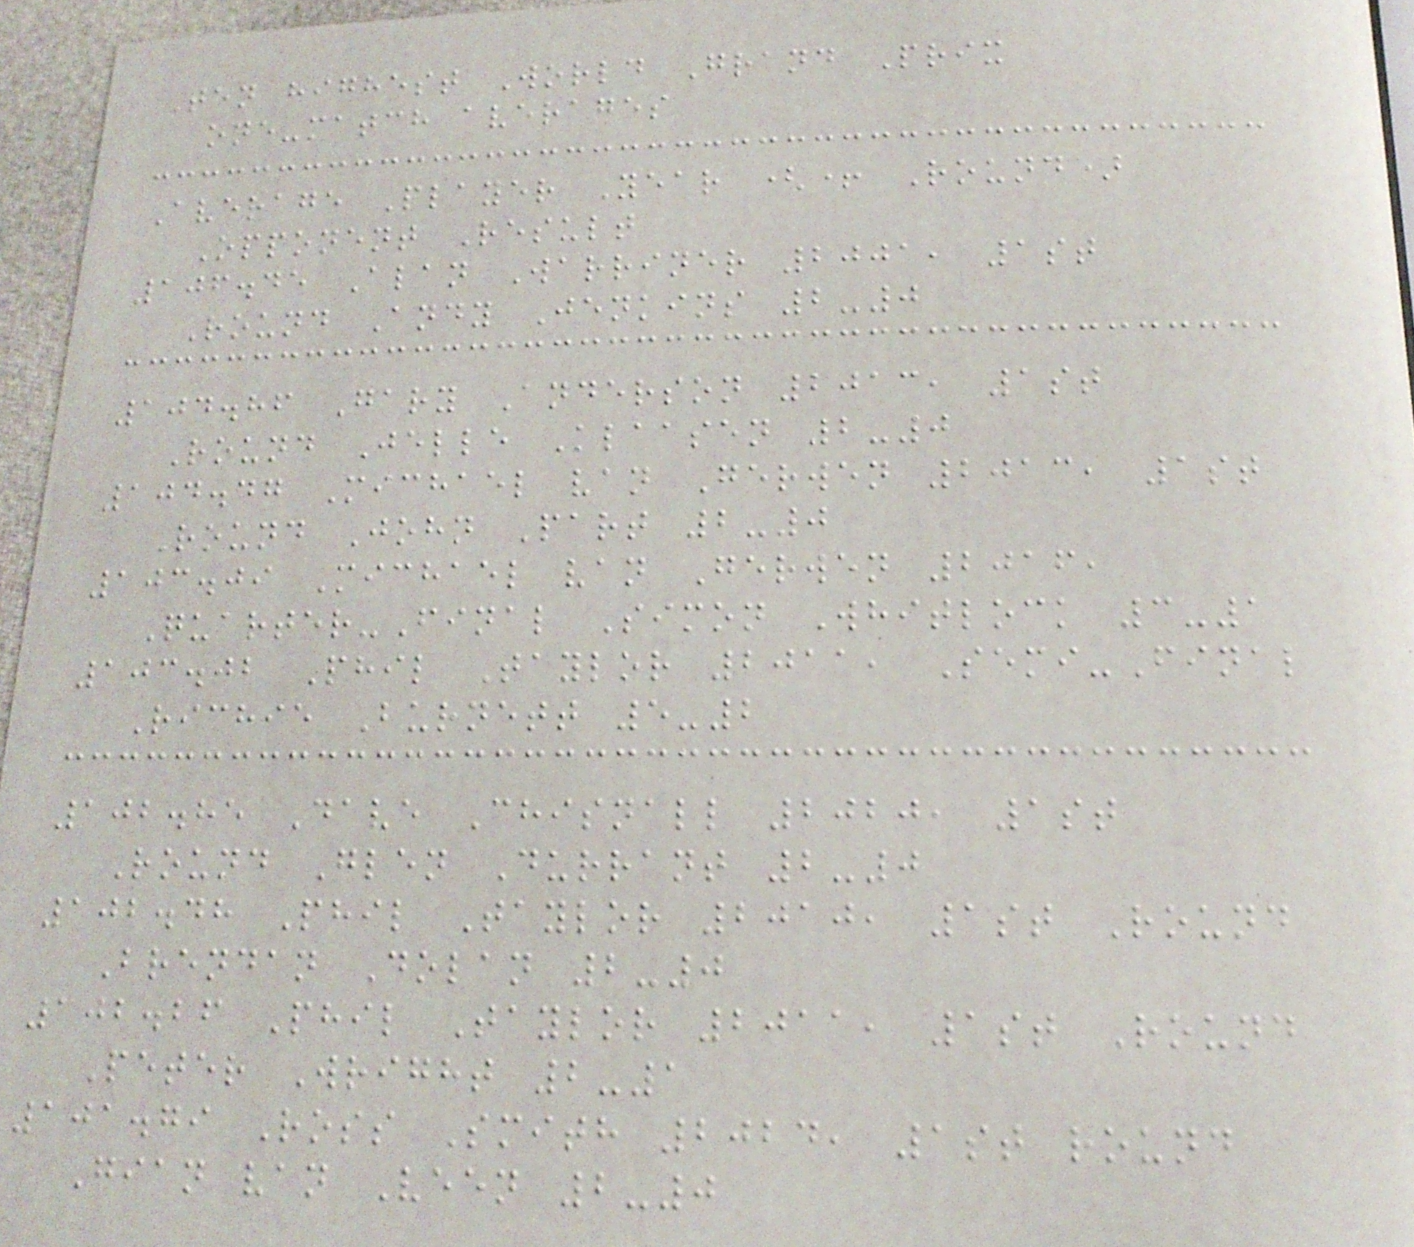Ten highest World Grand Prix
one-match averages
Average Player Year (+ Round)
Opponent Result
106.45 Alan Warriner 2001, 1st
Round Andy Jenkins 2-0
104.86 Gary Anderson 2013, 1st
Round Jelle Klaasen 2-0
104.47 Michael van Gerwen 2013, 1st
Round John Part 2-0
103.09 Michael van Gerwen 2016,
Quarter-Final Simon Whitlock 3-1
103.02 Phil Taylor 2011, Semi-Final
Richie Burnett 5-2
102.85 Dave Chisnall 2020, 1st
Round Glen Durrant 2-0
102.48 Phil Taylor 2010, 1st Round
Brendan Dolan 2-0
102.26 Phil Taylor 2011, 1st Round
Peter Wright 2-1
101.79 Ross Smith 2024, 1st round
Gian van Veen 2-0
